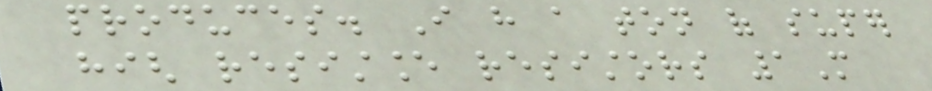produces. I have a ton of super
high resistance resistors 1M
